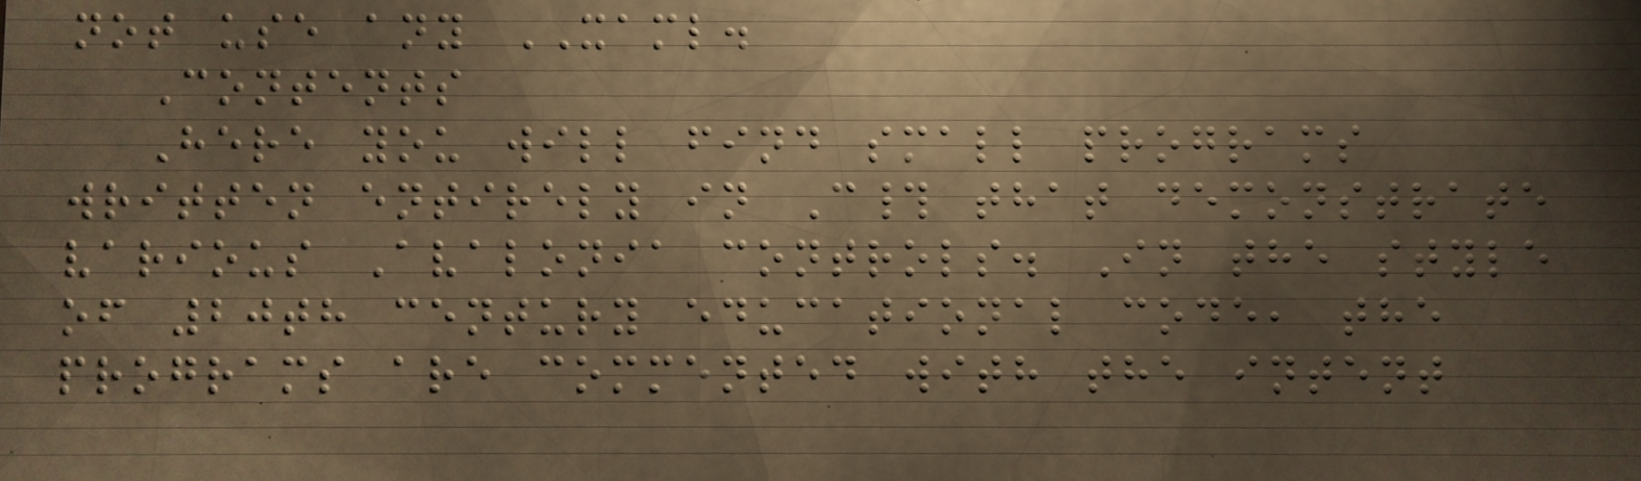not use any XAML.
Contents
Here you will find small programs
written entirely in C# that demonstrate
various Avalonia controls. In the style
of 20th century educational code, the
programs are commented with the intent
